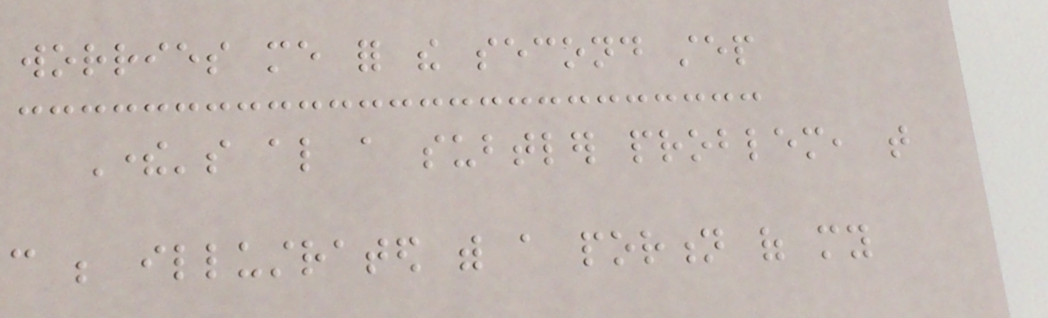worries me for the second step
There's also a subtler problem, that
can be illustrated with a portion of my
